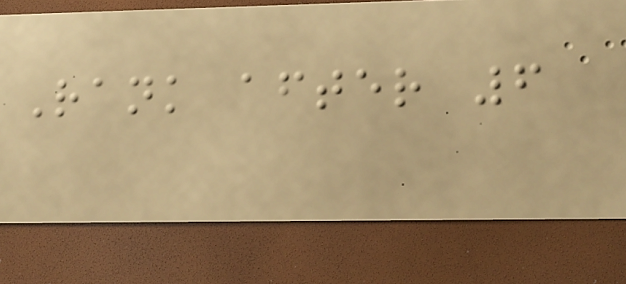Rank after 6
